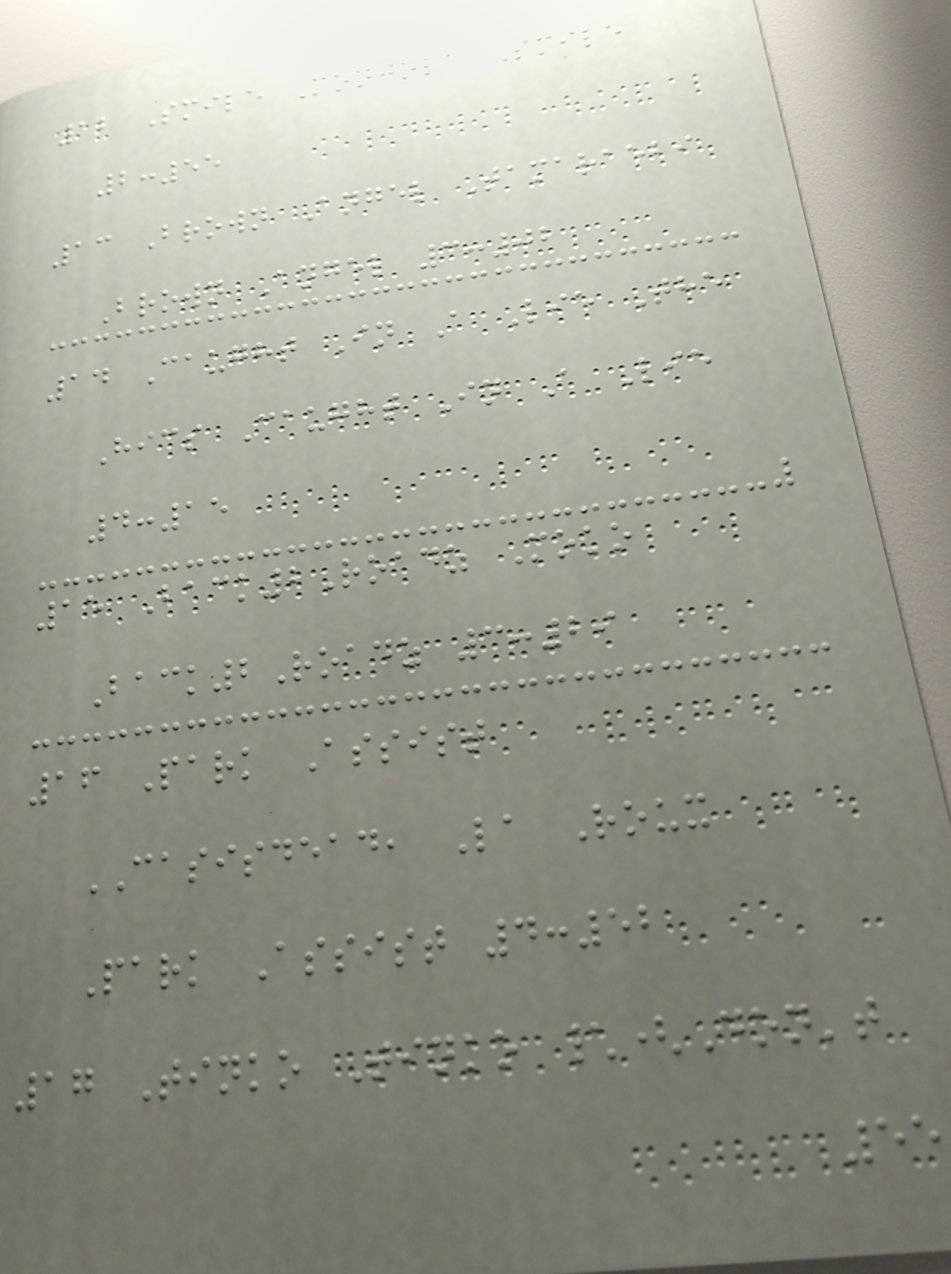12 Smile Monjola Smile
2:55
13 Brown Angel Tamaraebi
Brown Angel 3:02
14 Caught In A Lie The
Hics Caught In A Lie
4:15
15 Back2Roadz Moko
Back2Roadz 3:29
16 Park Assist
CASISDEAD, La Roux
Park Assist 4:52
17 Tinko Tinko \(Don't
55
